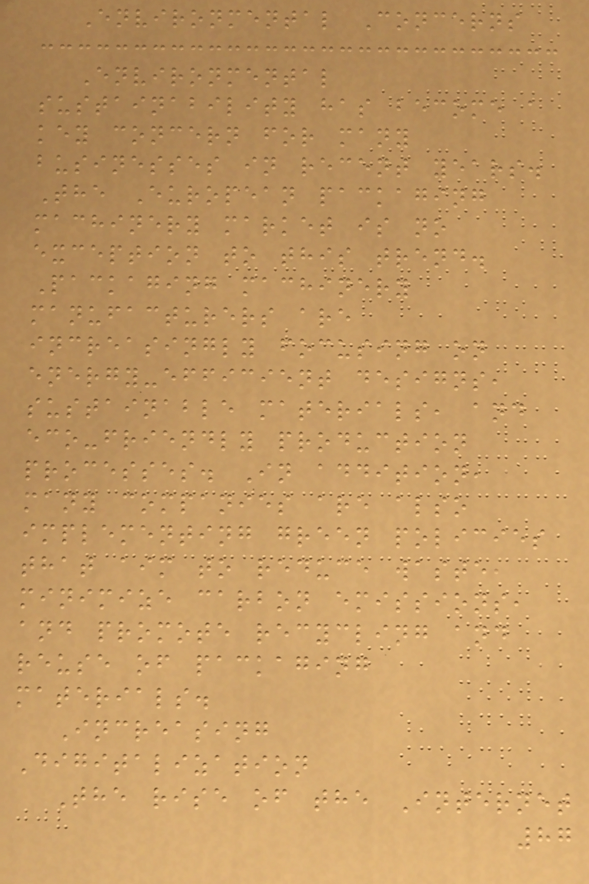Environmental Concerns
Environmental
sustainability has become a
key concern for many
businesses in recent years.
The European packaging
machinery market is no
exception to this trend.
Packaging machinery
manufacturers are
increasingly focusing on
energy-efficient designs,
sustainable materials, and
eco-friendly production
processes. In addition,
many companies are also
implementing green policies
that aim to reduce waste,
minimize carbon emissions,
and promote recycling and
reuse of packaging
materials.
Increasing
Digitalization
The rise of the Internet
87
